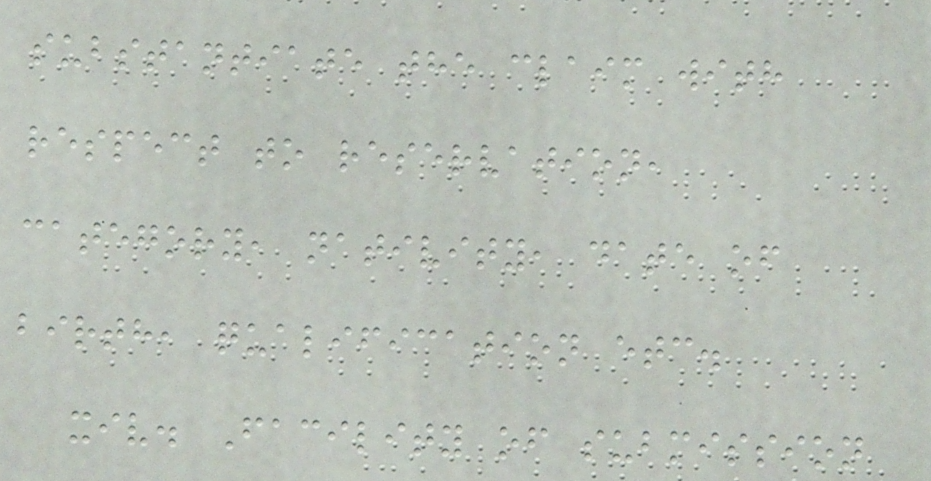substantiate the claim with
respect to reservation,
category, nativity, date of
birth, qualification etc.
xiv. Facility of submission
